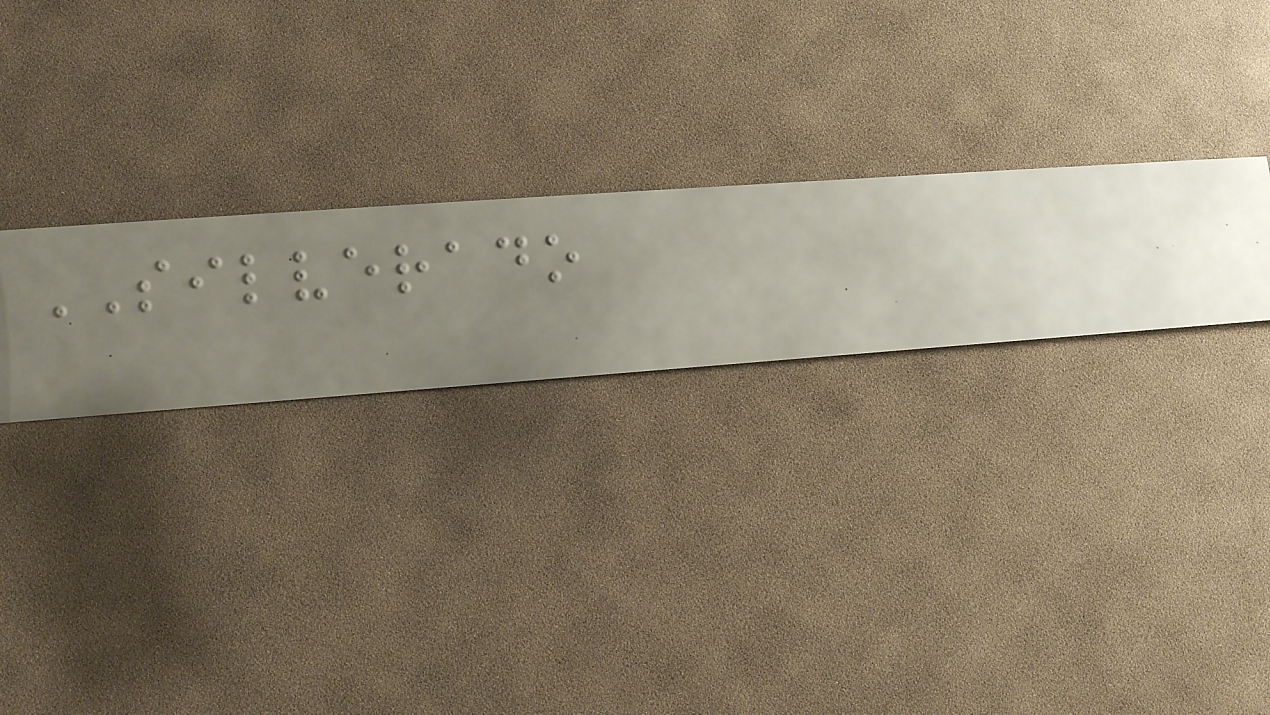SILVERADO
